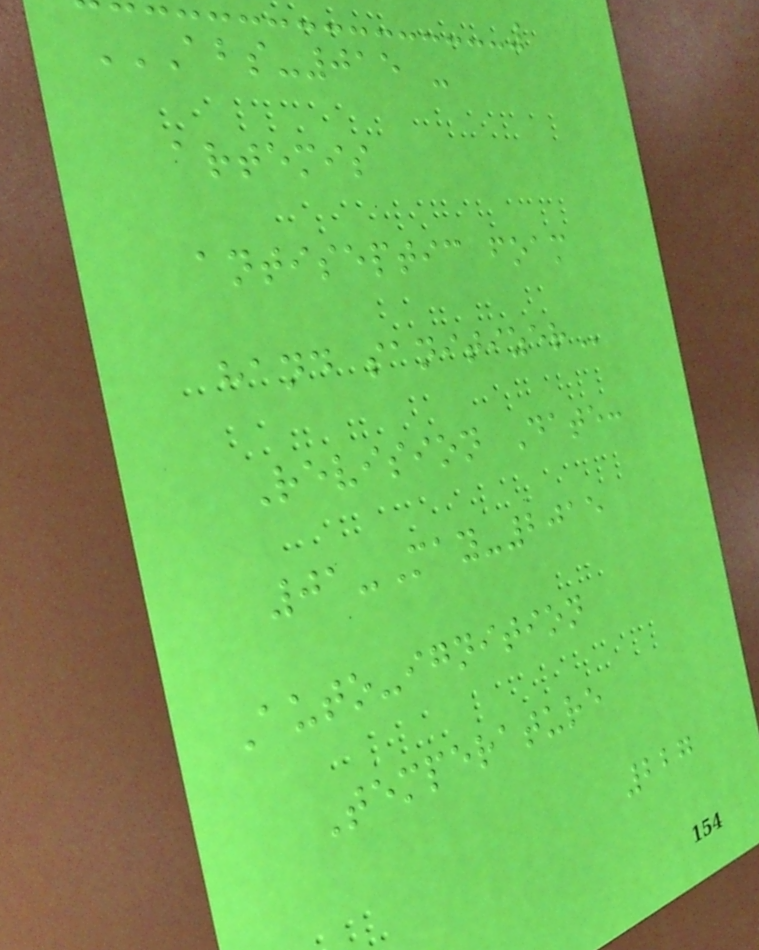ABS-015 -
ARTEMIS
ANTISEPTIC FOAM
HAND SANITIZER
Revision Date:
01-May-2015
Auto-ignition
Temperature
227
